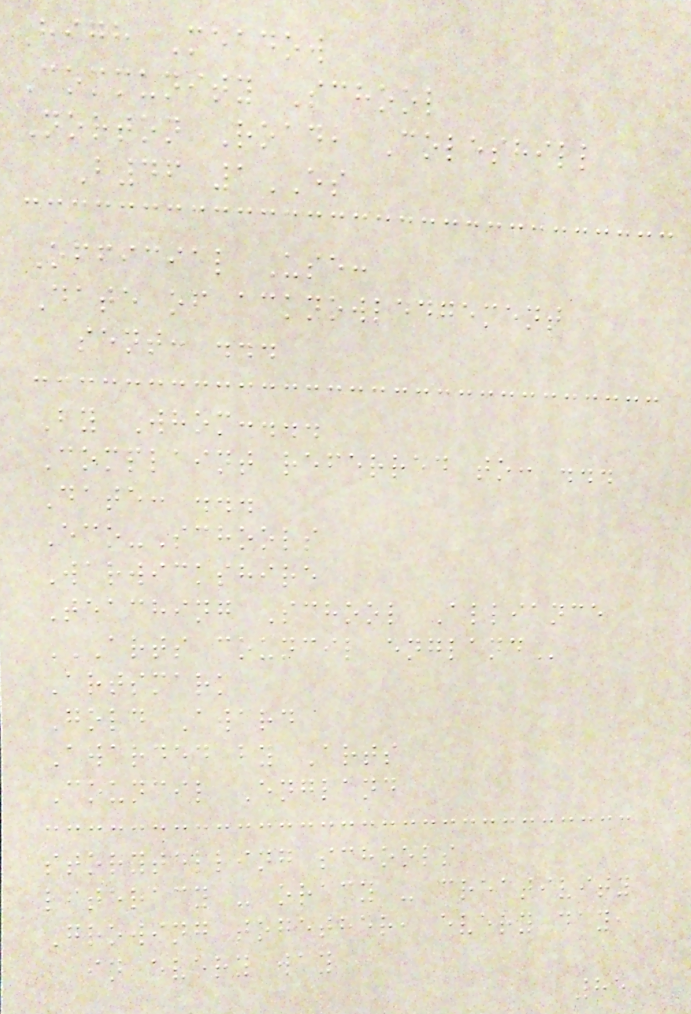High Meadow
Community School
Norton Road, Coleshill
B46 1ES
Official Use:
Date of acknowledgement
sent: ...
By Whom:...
Complaint referred to: ...
Date: ...
Eco-Schools
Warwickshire
Teaching School Alliance
ARTS COUNCIL ENGLAND
Artsmark
Gold Award
Awarded by Arts
Council England
storytelling schools
literacy - oracy - creativity
Growing together, every day,
in every way
85
